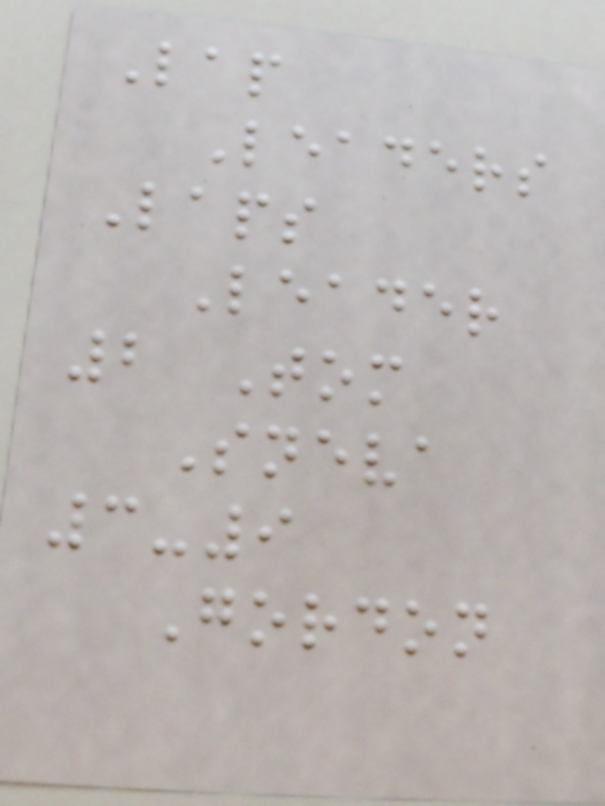Lap
Leaders
Laps
Leader
2 Tom
Sneva
3-9
Gordon
